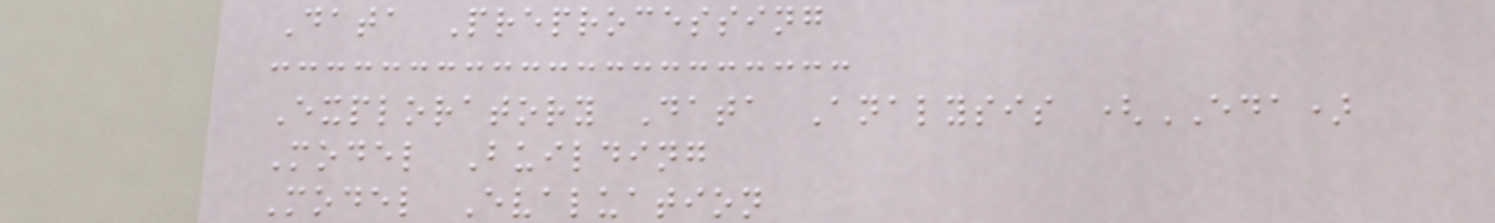Data Preprocessing
Exploratory Data Analysis (EDA)
Model Building
Model Evaluation
